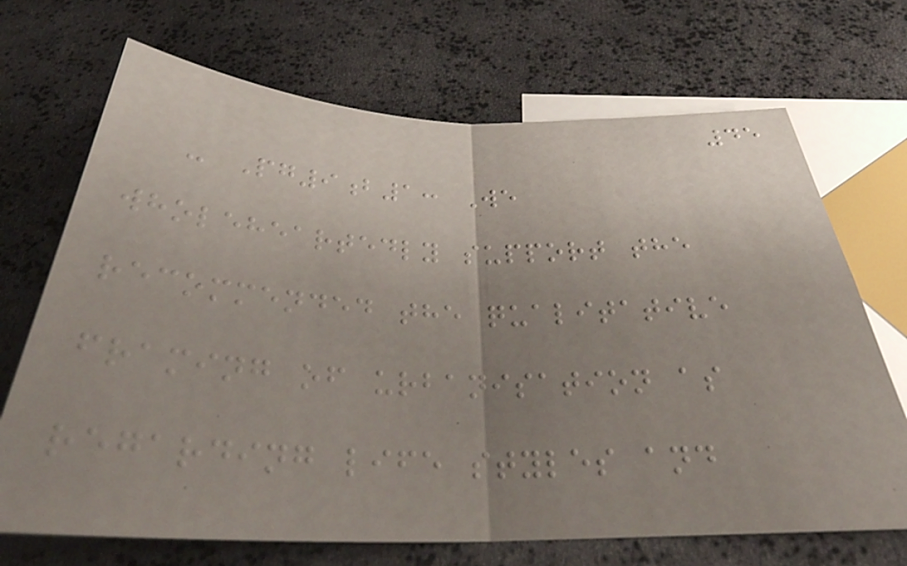45
- Pg9b1: We
wholeheartedly support the
recommended the qualitative
framing of urbanisation as
regarding life styles and
